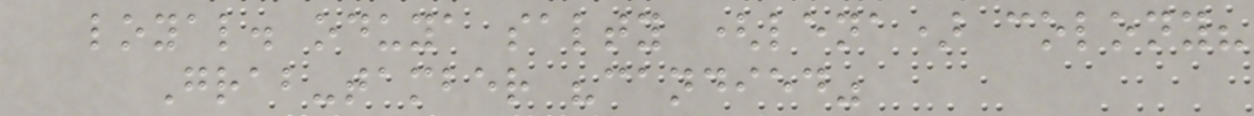loyal. oduya salty (lena) colony?
Grab-tamber "candied"
